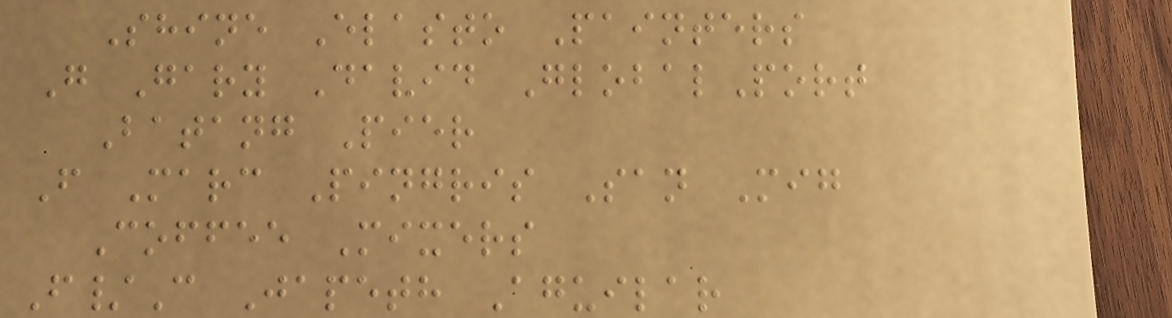Shine Elasto Painters
G Gary David GlobalPort
Batang Pier
F Marc Pingris San Mig
Coffee Mixers
F/C Japeth Aguilar
